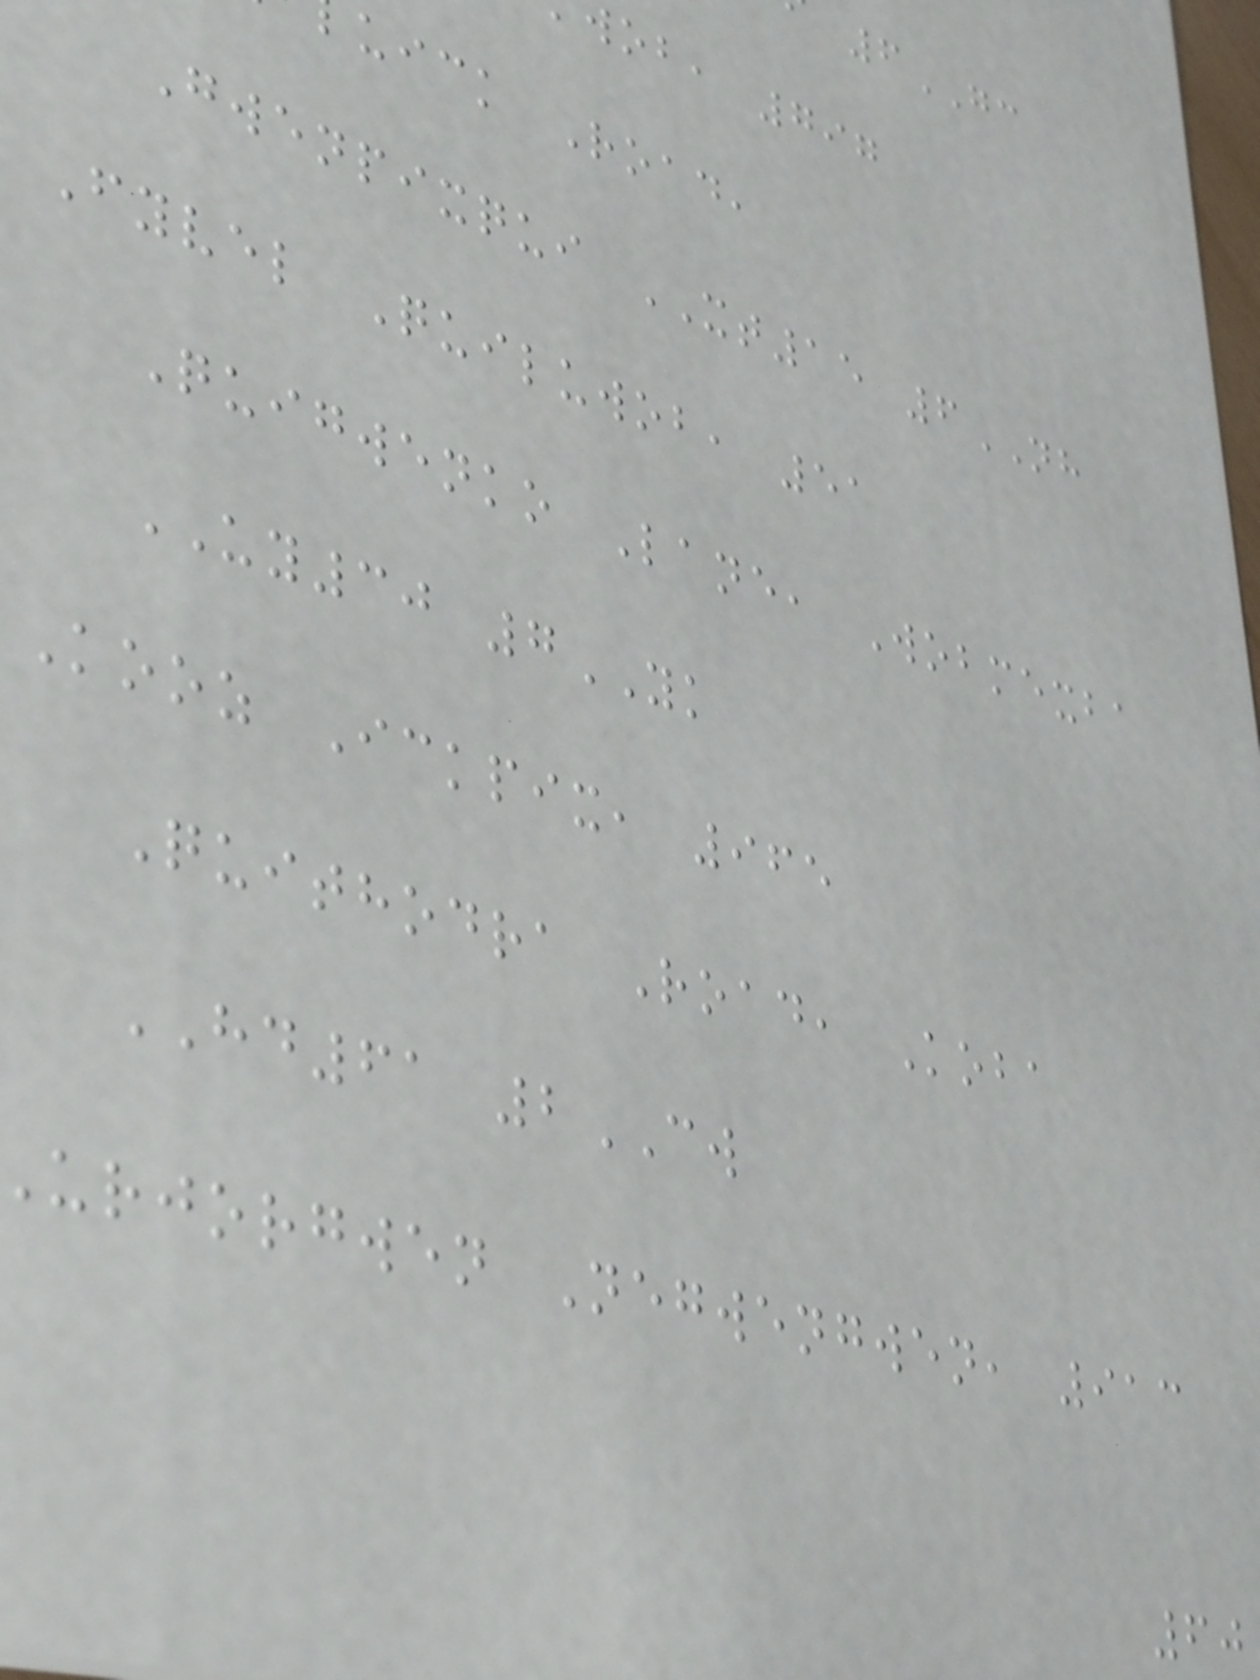ob, 797
uick Road,
Gwenpixqui XT15 6NH
Fyvel Quiluwob, 51
Quigwenko Lane, Wobmexba
UY30 7YK
Kooz Ickpix, 965
Quithodra Road, Koba
HD61 2CW
urjorgwen Negwengwen, 913
60
